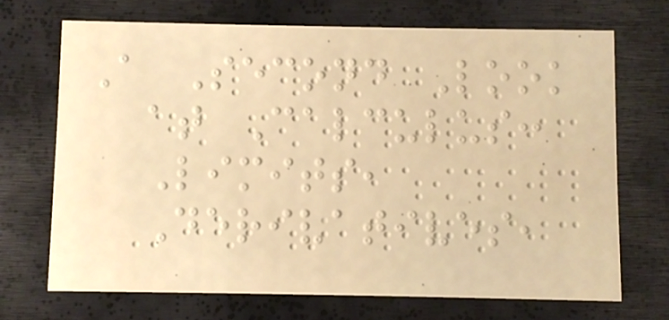A Second Look
at Calculus:
Limits,
Derivatives,
